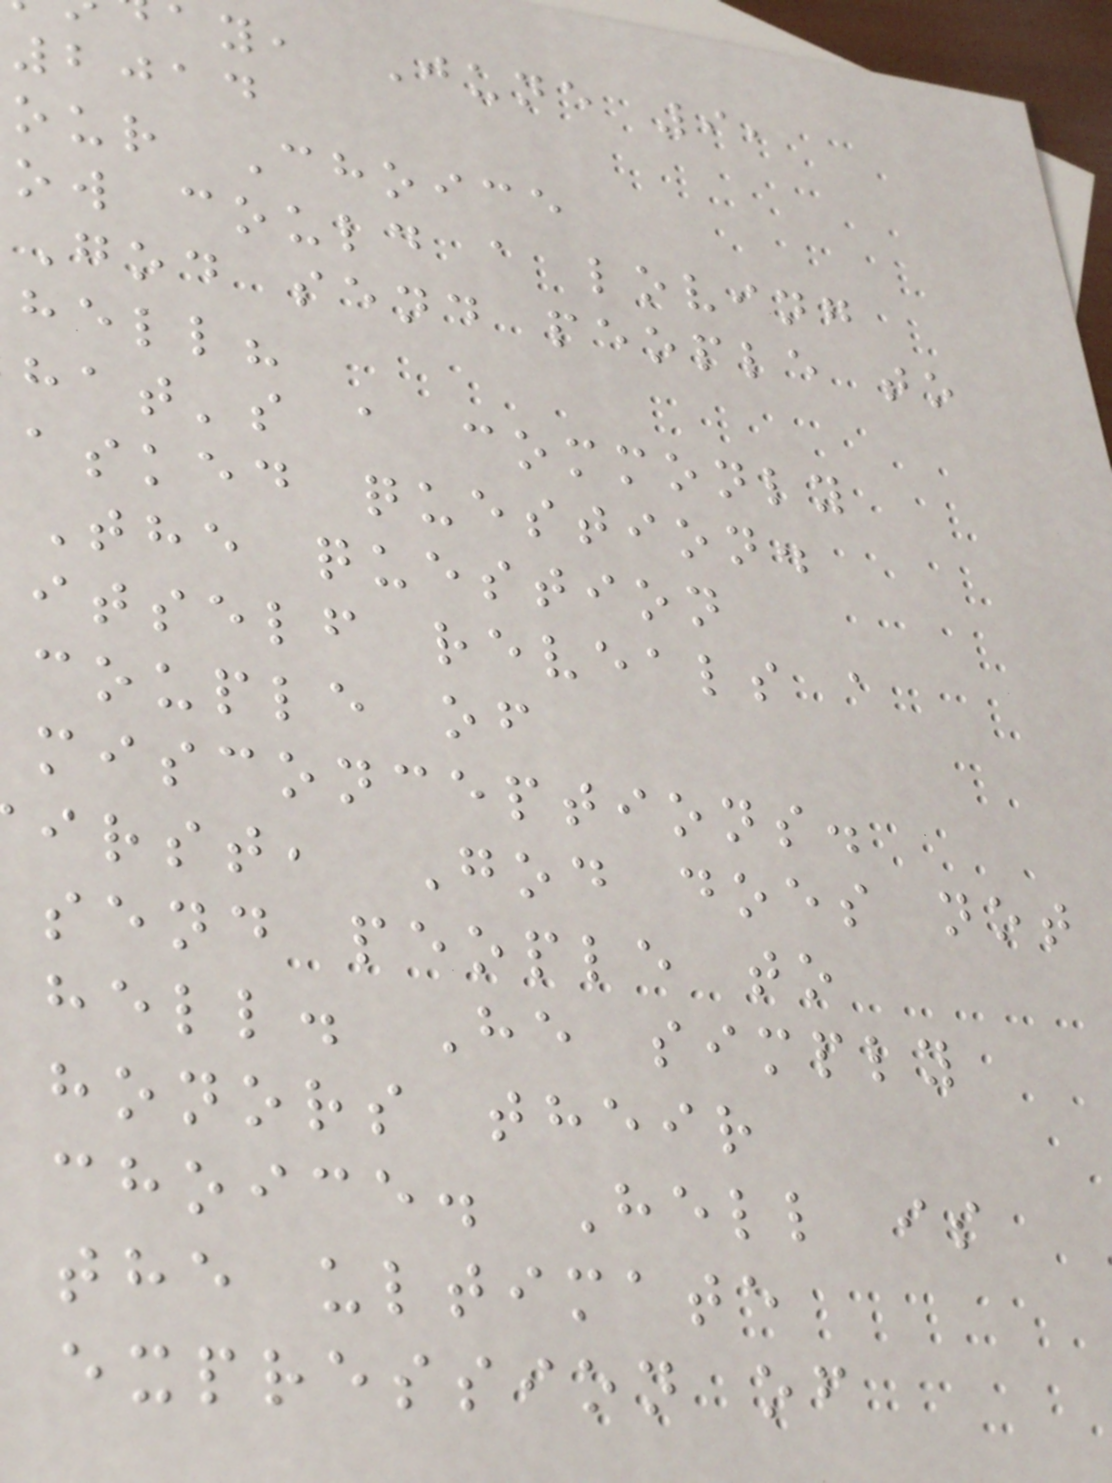ay, June 9,
2014
our Choice
ow could a loving
God send people to
hell?
hat's a commonly
asked question.
The question
itself reveals a
couple of
misconceptions.
irst, God does not
send people to
hell. He simply
honors their
choice. Hell is
the ultimate
expression of
